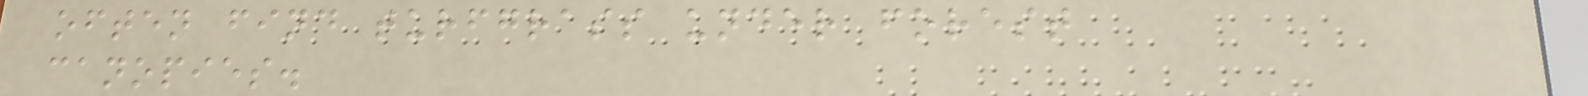often find turfgrass under forest
canopies.
